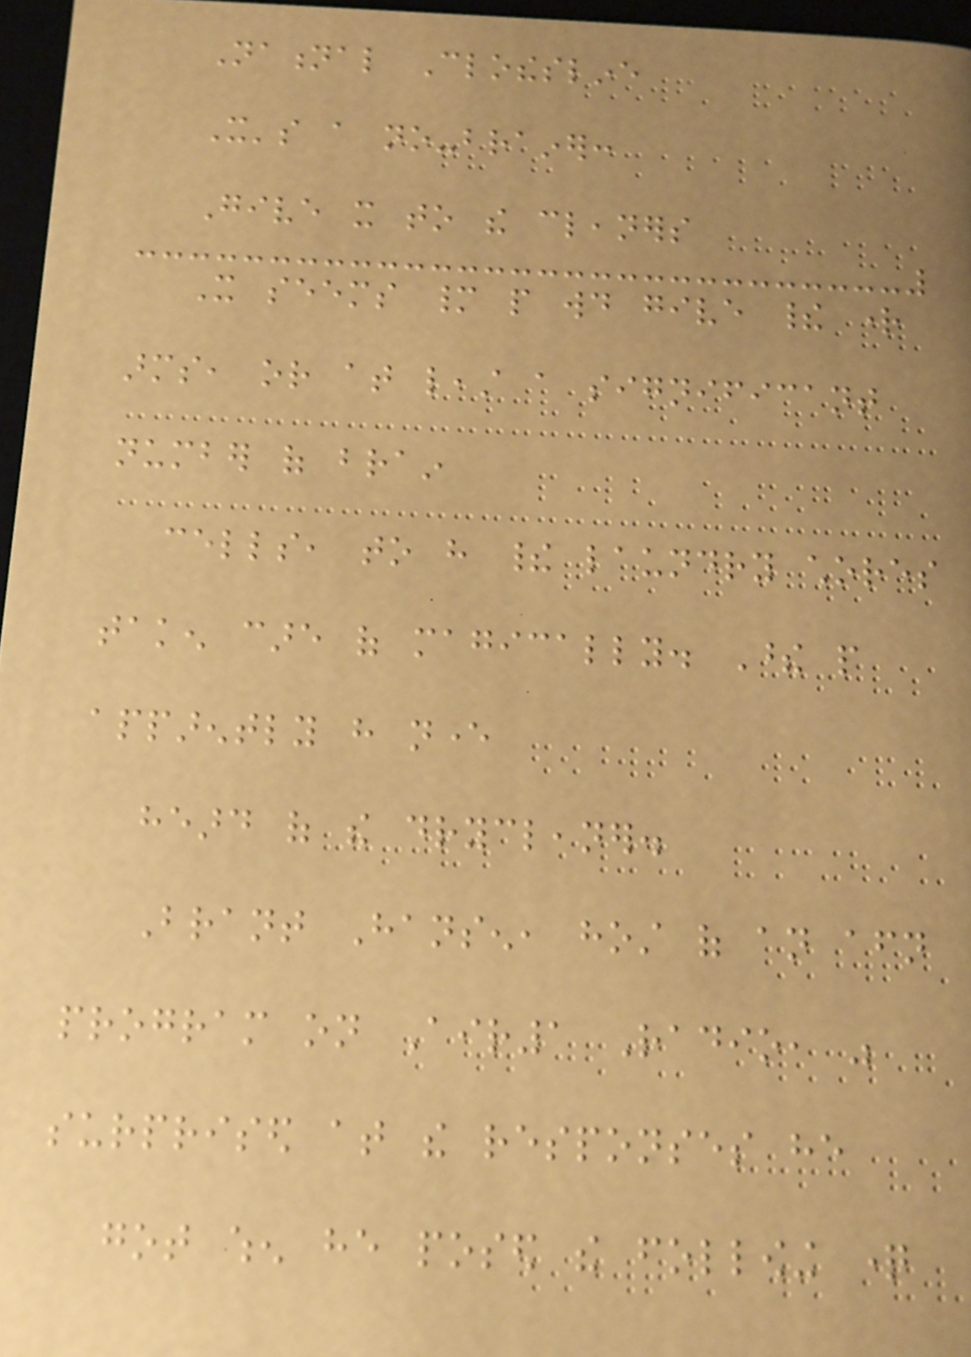National Clothesline
It's a no-brainer:
Give it to the cleaners
It seems many people would give their right
arms, or at least a significant
number of brain
cells, to have their laundry chores
taken care of magically. These people
apparently have never
heard of the drycleaner.
Brant Hansen, host of an afternoon
program on Air1 Radio, was
surprised at the responses he
got when he posed the following question
